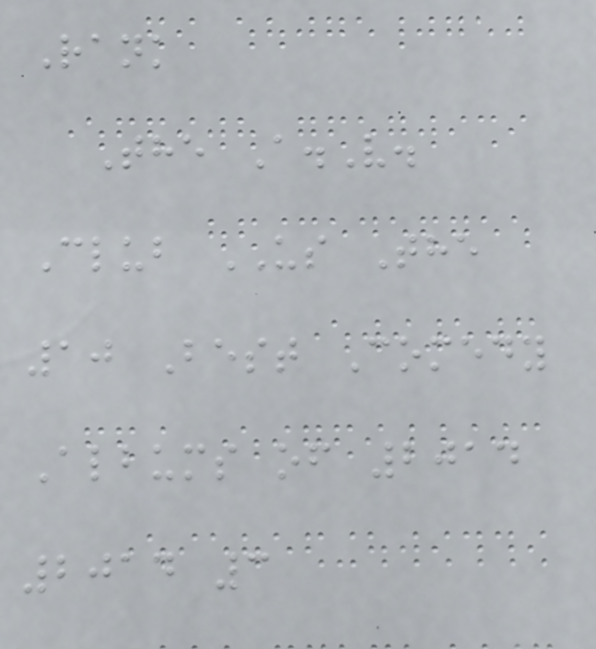Rank
The A.V.
Club US The
10 Best Comedy
Albums of 2014
2014 3
